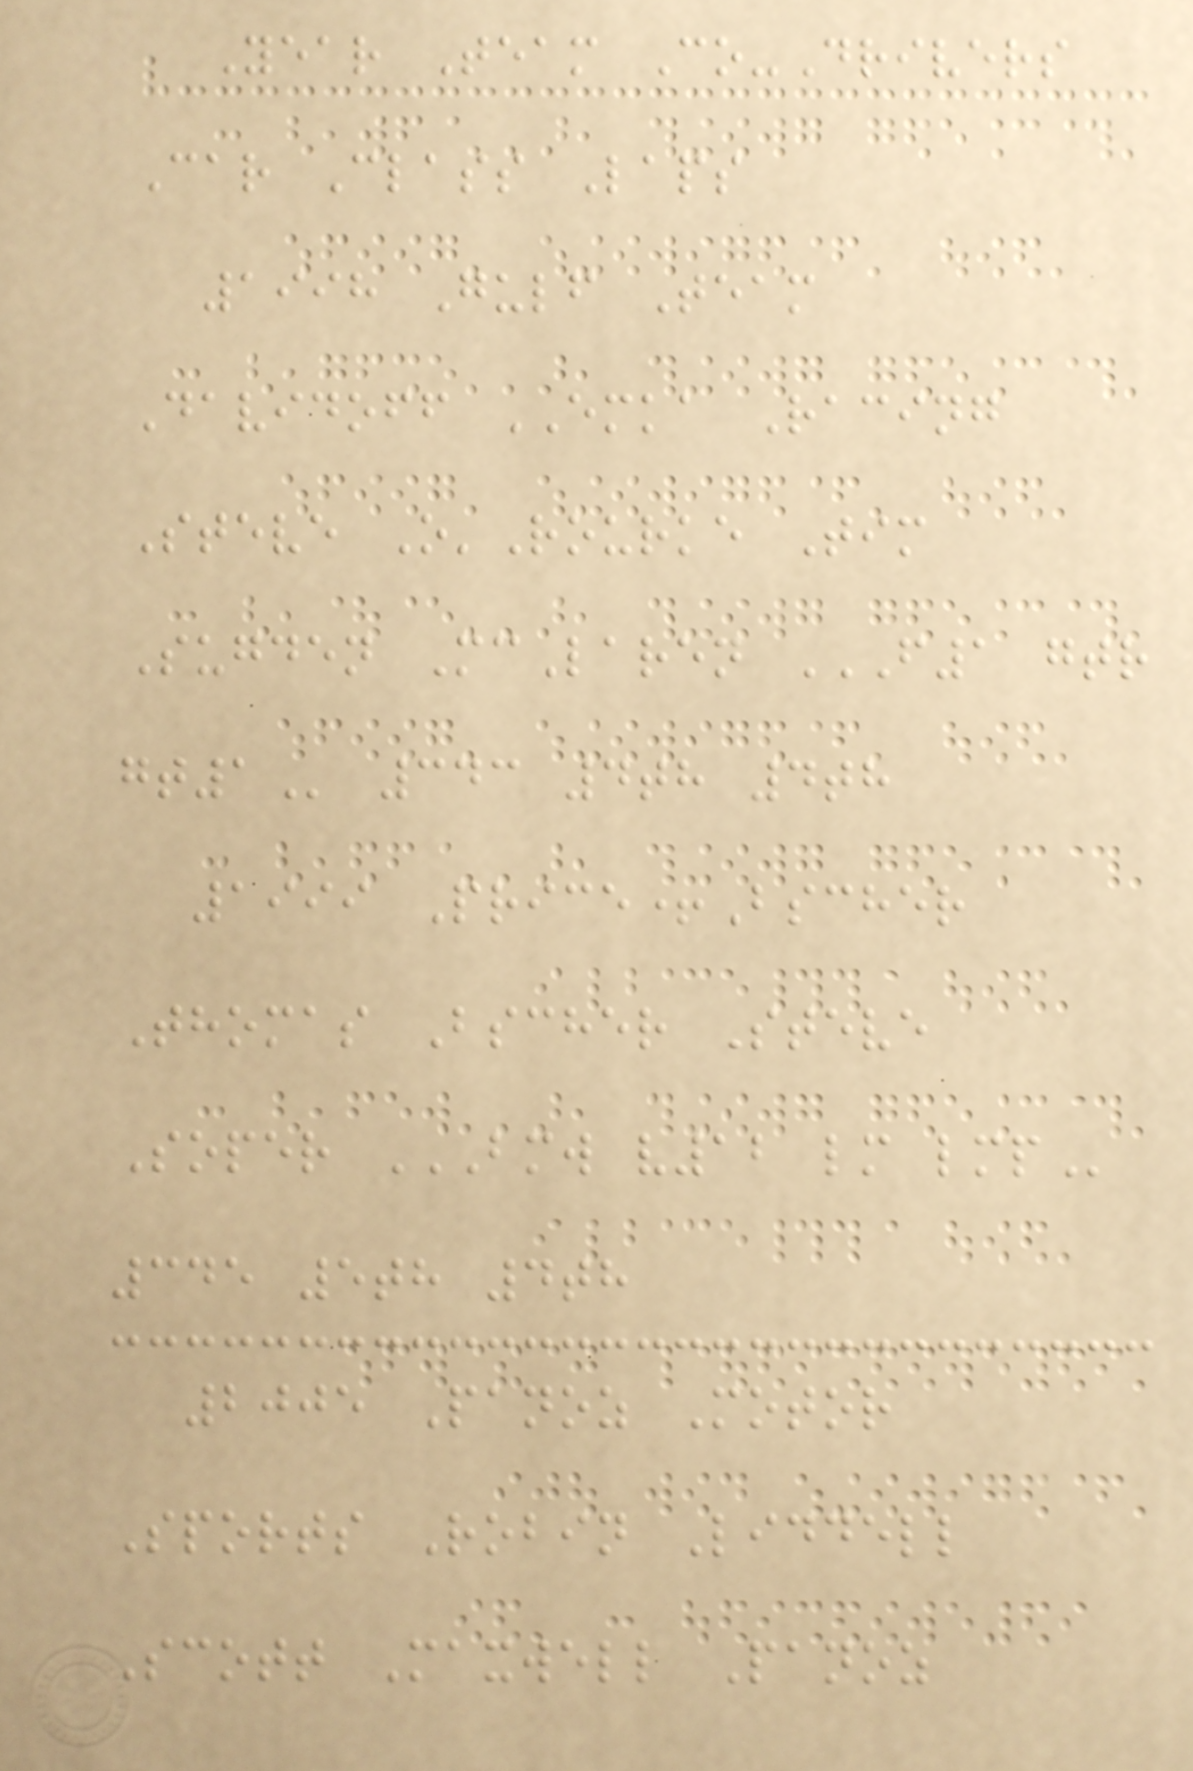Year Team Co-Drivers
Car Class Laps
1998 Gulf Team
Davidoff EMKA Racing
Steve O'Rourke Tim
Sugden McLaren F1 GTR
GT1 343 4th 4th
1999 Price+Bscher
Thomas Bscher Steve
Soper BMW V12 LM LMP
345 5th 4th
2005 Panoz Motor
Sports Robin Liddell
Scott Maxwell Panoz
